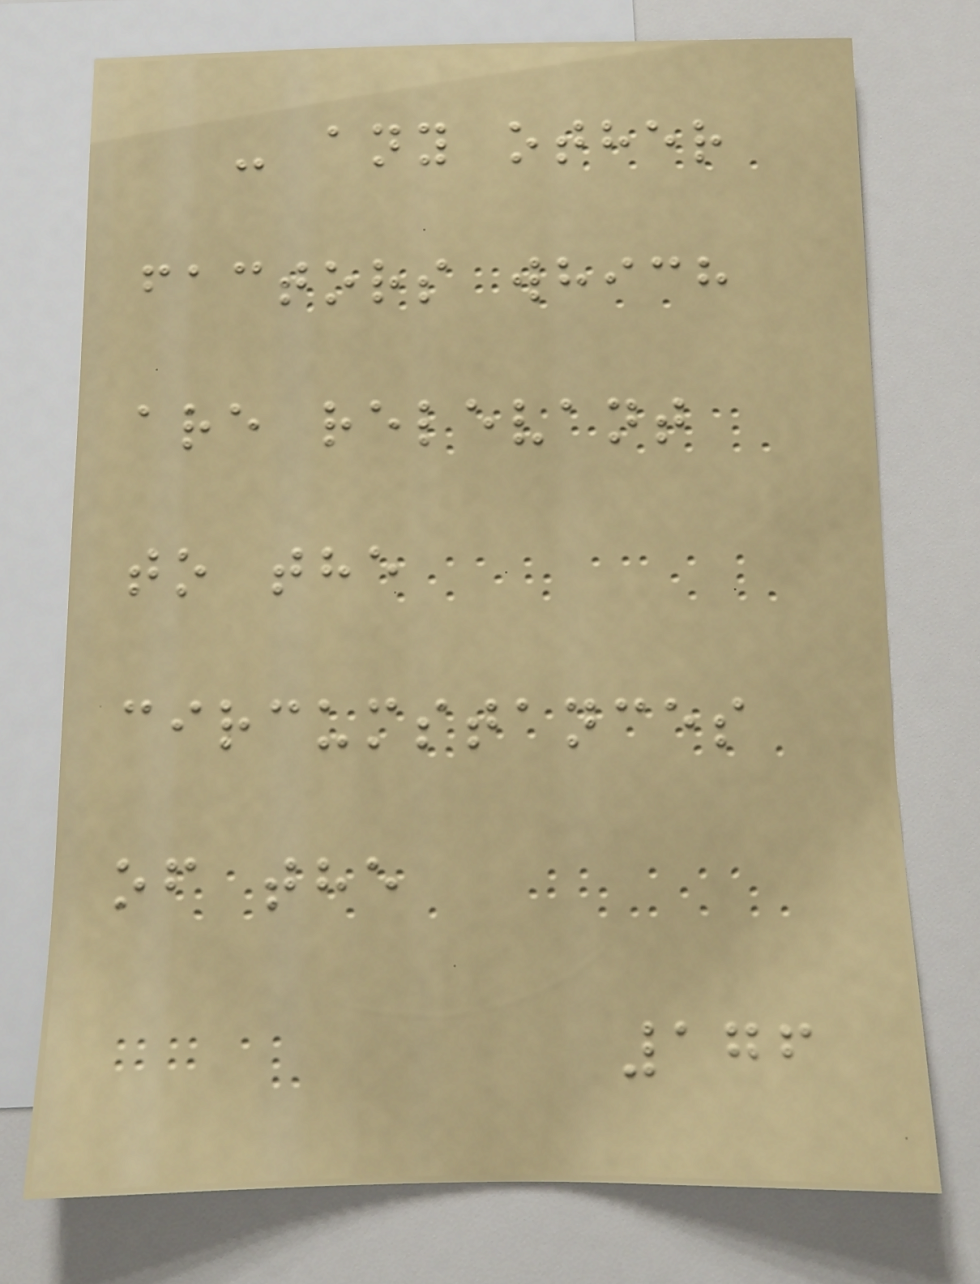- any other
factors which
are relevant
to the
circumstances
of the
176
